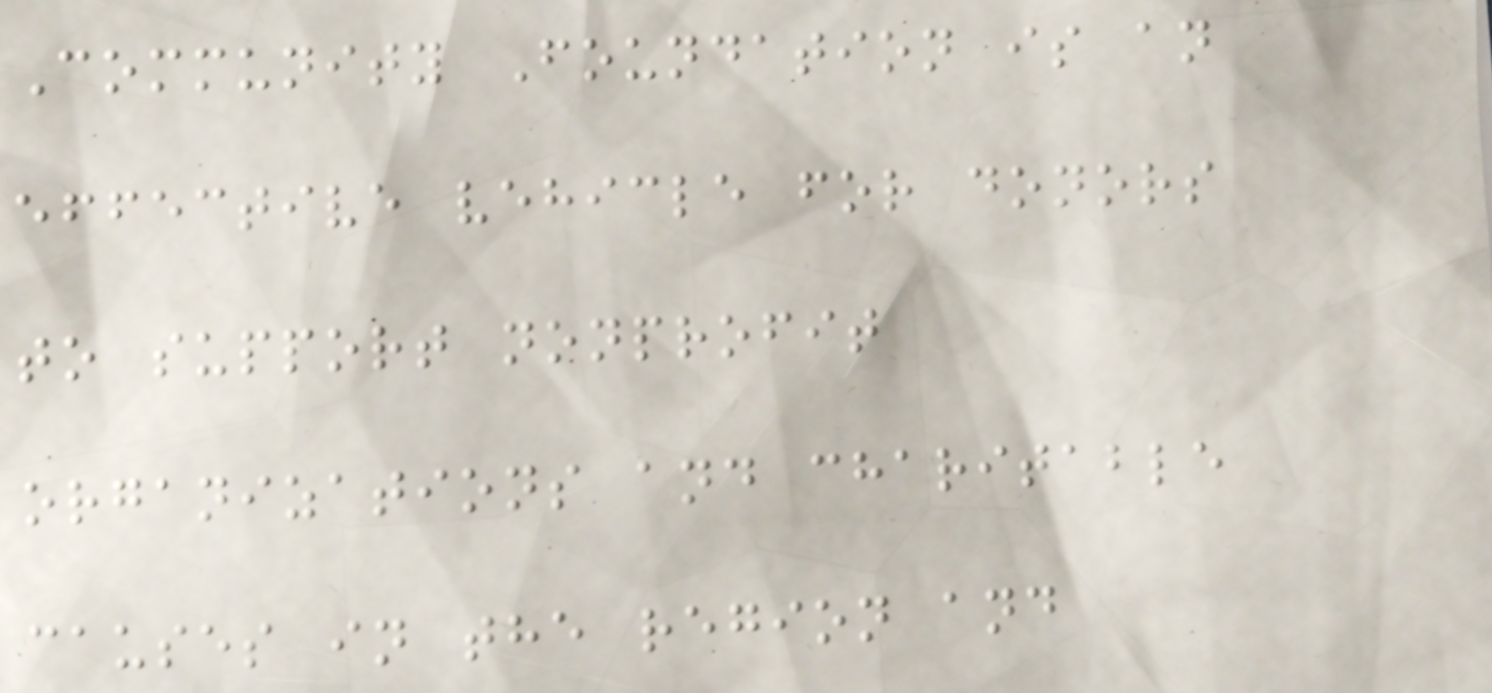Community Foundation is an
effective vehicle for donors
to support nonprofit
organizations and charitable
causes in the region and
